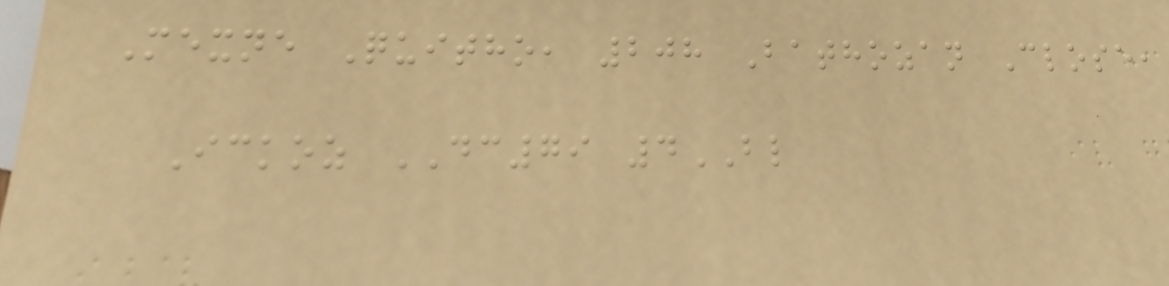Mexne Quitho, 208 Bathozan Close,
Ickoz DC79 4BL
